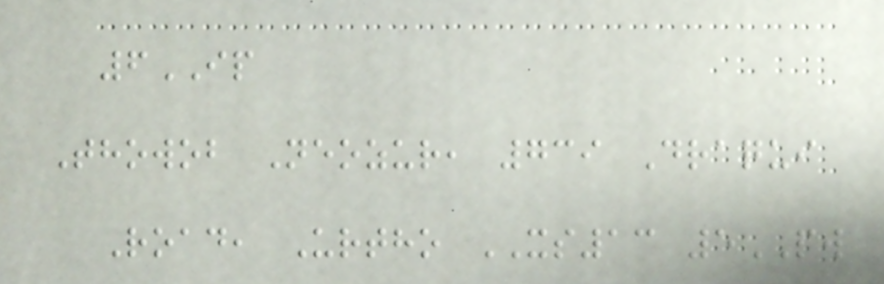6IP
Thowob Neozur, 739 Draqui
Road, Urtho XS13 5PW
